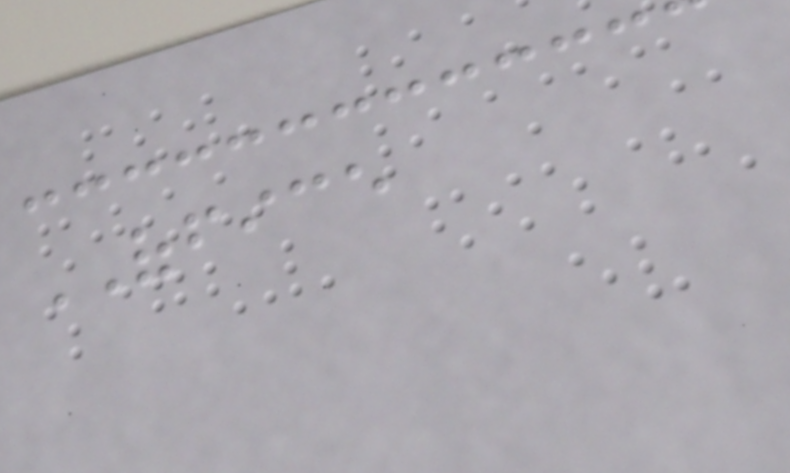OFFICE
